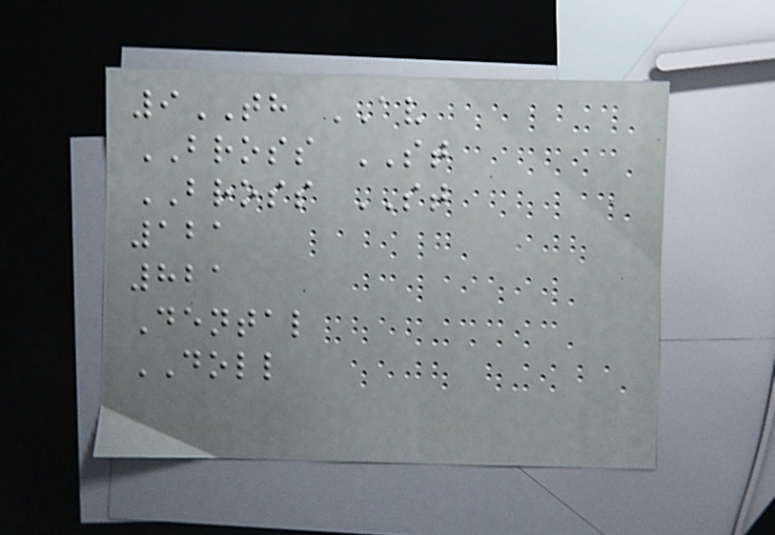9TH AV
BROSS ST
BROSS ST
121
821
Dental
DOLL
